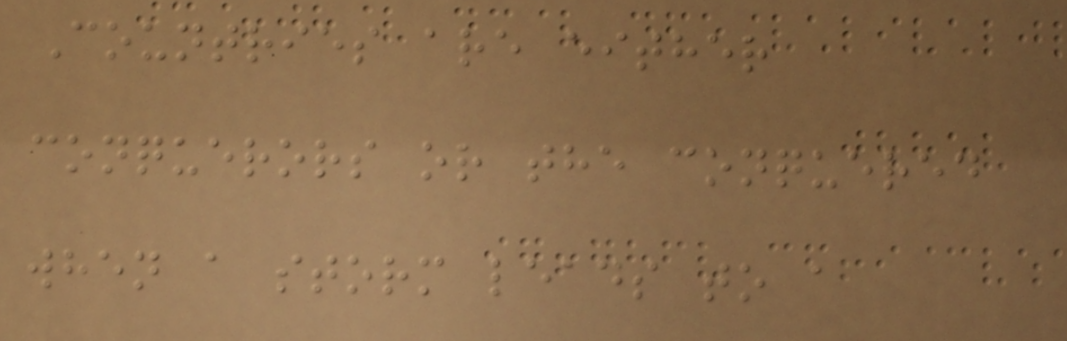Countries are either
conquerors or the conquered
when a storm leads to a
